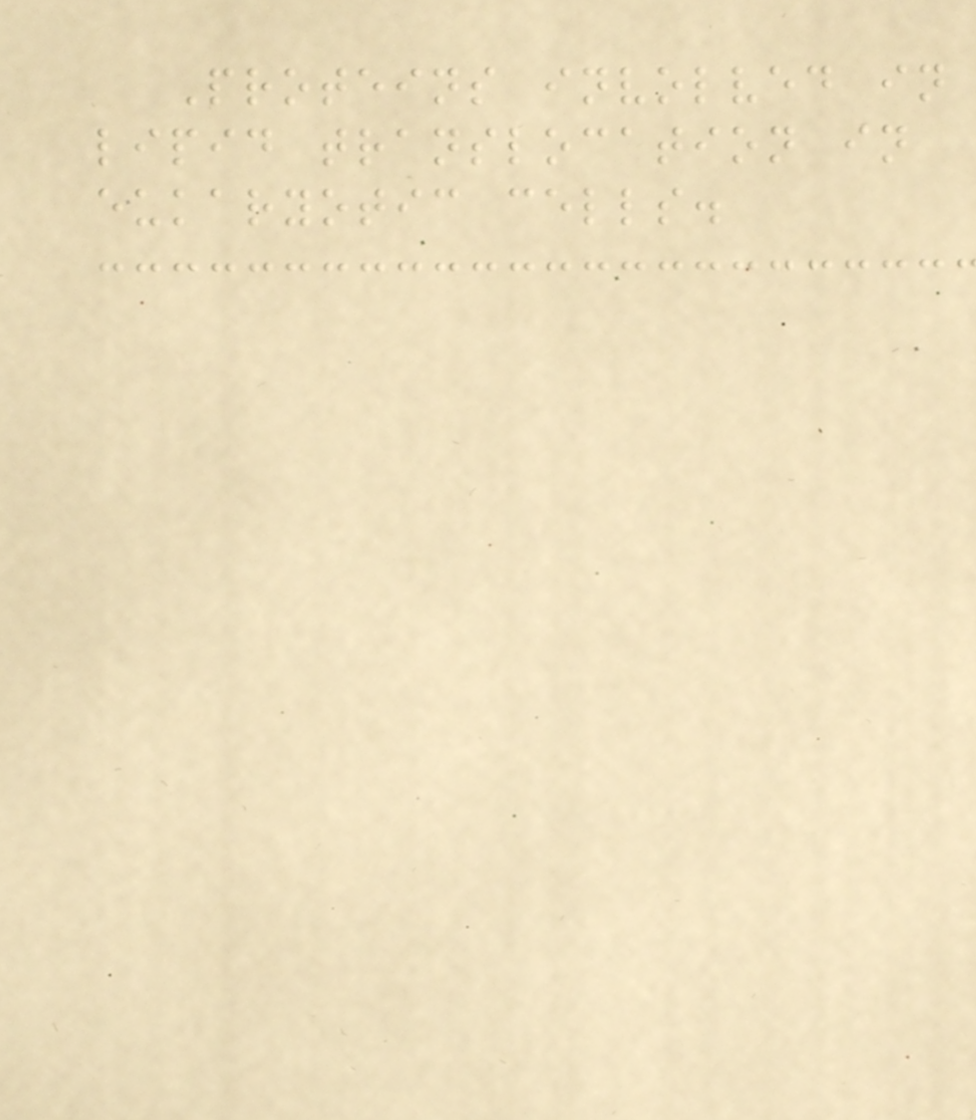Proteins involved in
lipid translocation in
eukaryotic cells.
